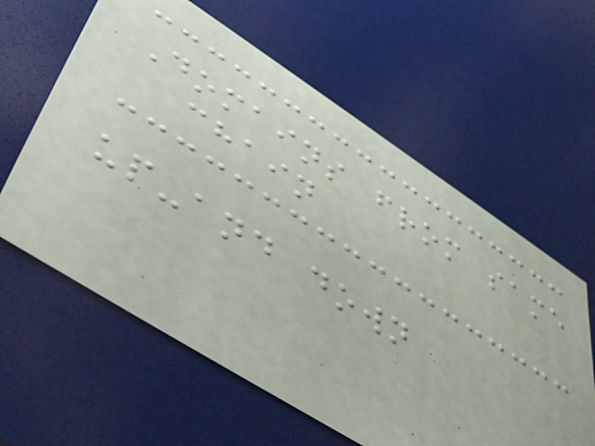Domains from same
chain
up-and down
